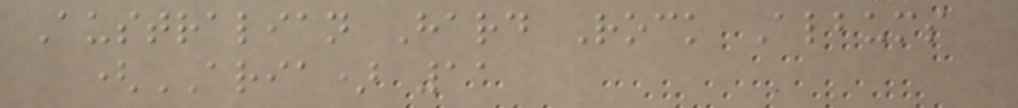Australian Hard Rock Albums
(ARIA) 11
